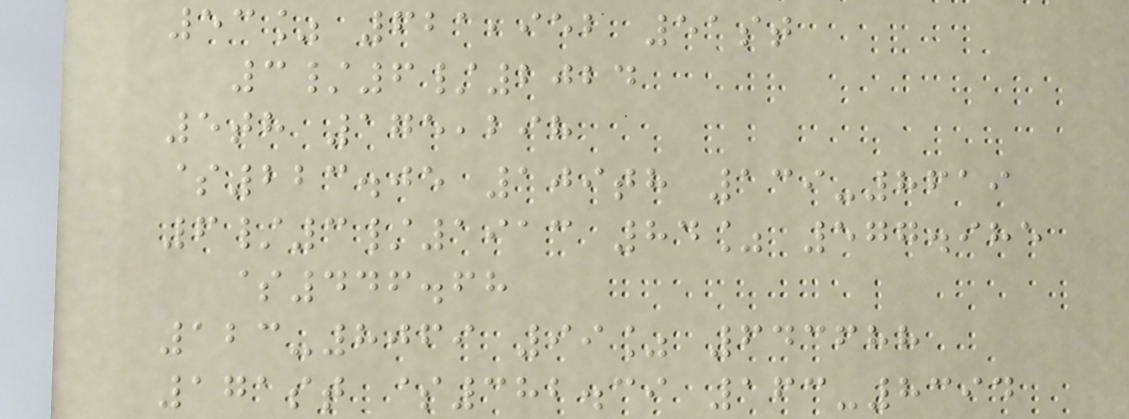53% 621,952 51st
3/6/2024
5th 175,298
$223.05 109th 139-8619
6/3/1913 84% 577.985
$446.68
123-8069 99% 643688
171st $382.39 163-8394
